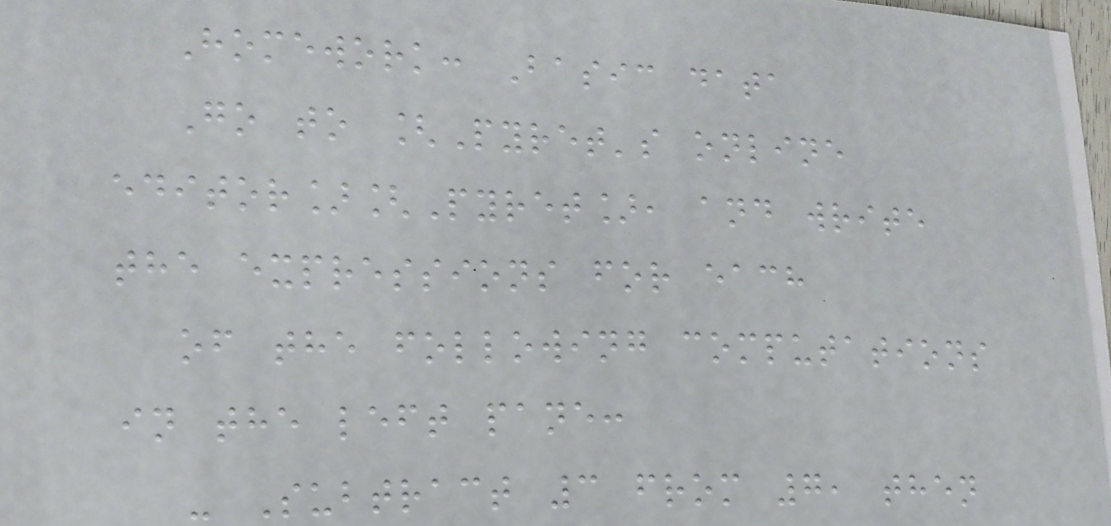Homework: Basic data
Go to [Pyret's online
editor][Pyret], and write
the expressions for each
of the following computations
in the left pane:
- Subtract 3 from 7, then
